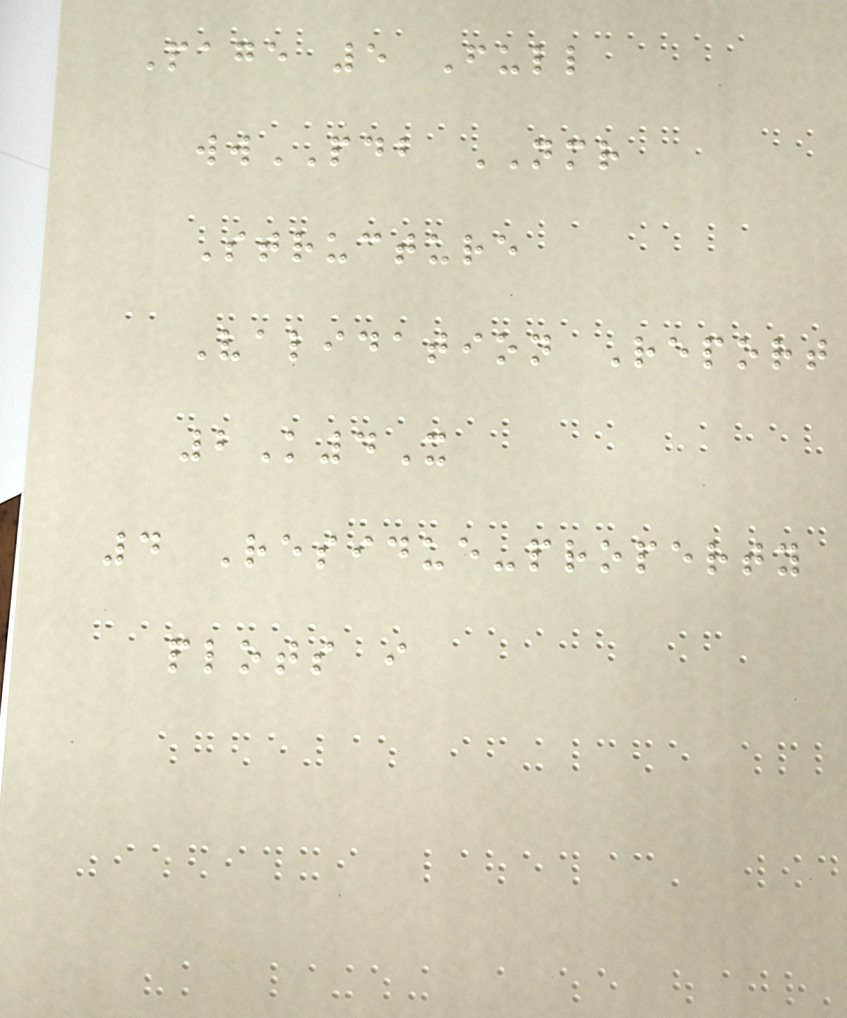Page 5 Full
wwPDB NMR
Structure
Validation Report
2K4X
4 Residue-property
plots i
